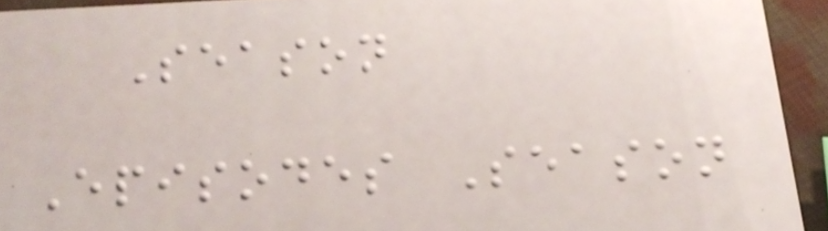Season
Episodes Season
